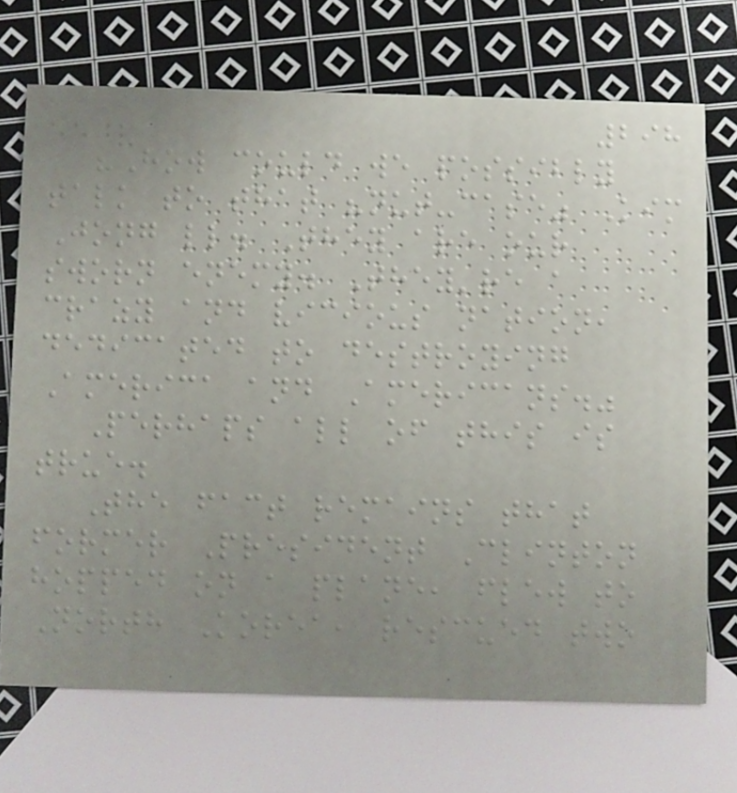298
"How could we possibly
talk to that "nut-case" Kim
Jong ll. They are our
sworn enemy. They're a
crazy and vicious nation,
dedicated to destroying
America and Americans."
Perhaps all of this is
true.
The fact remains that
former President Clinton
hopped on a plane, flew to
North Korea, rescued two
